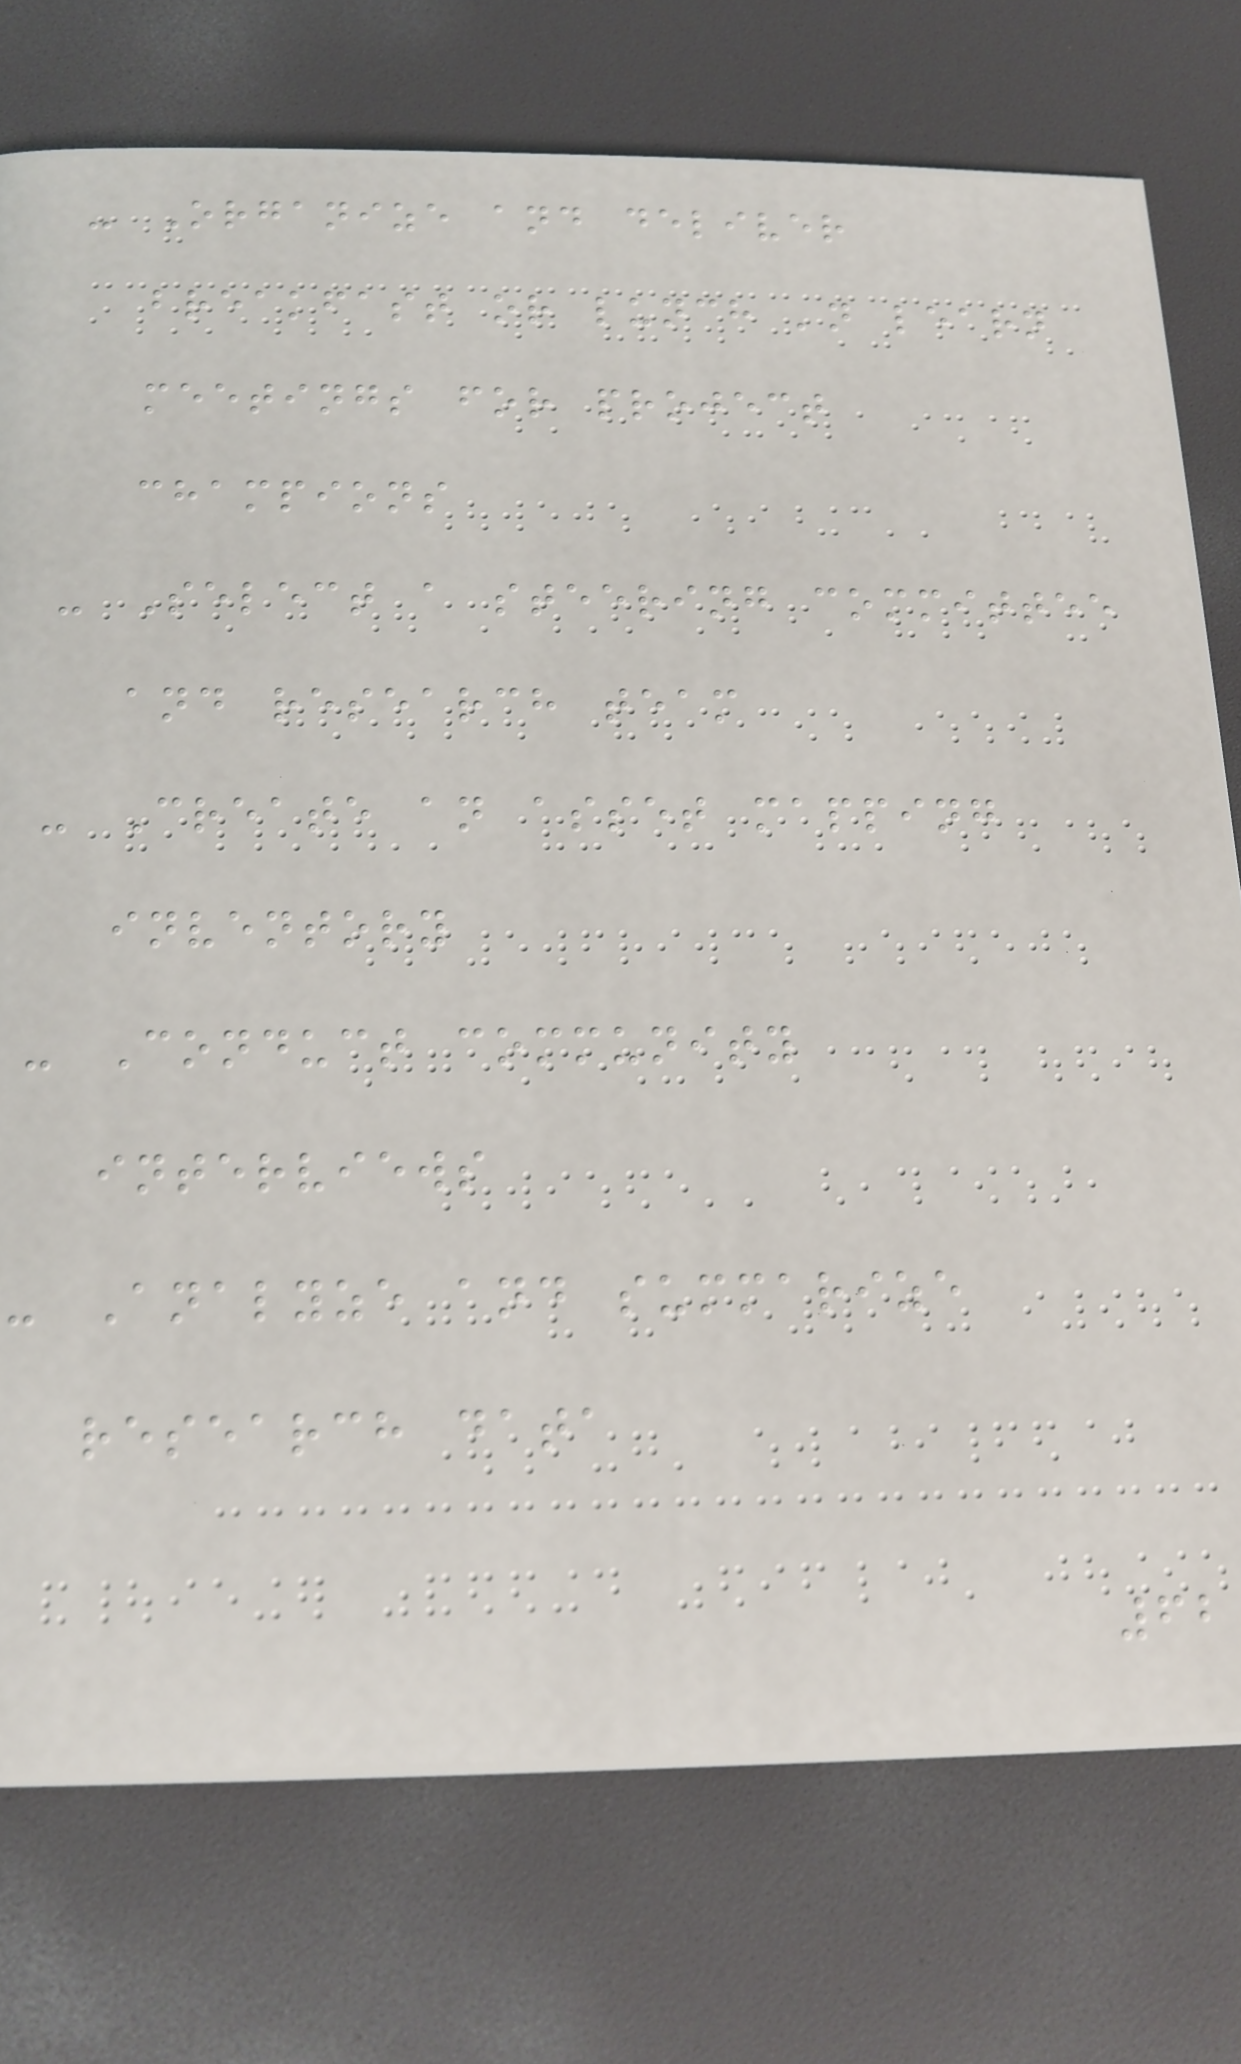- Organize and deliver
breakfast or lunch 'n learn
meetings for project
champions
- Select a steering committee
and research team
- Create an asset mapping
inventory
- Conduct community
interviews
- Analyze and summarize
research data
62
